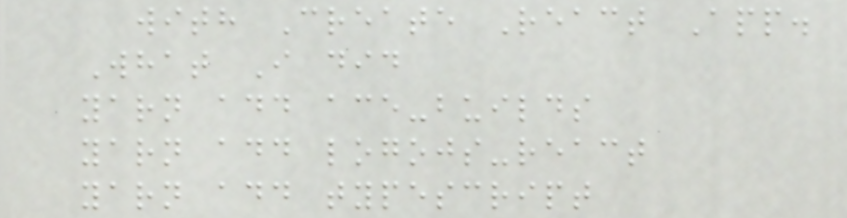with Create React App.
What I did
yarn add ace-builds
yarn add logojs-react
yarn add typescript
